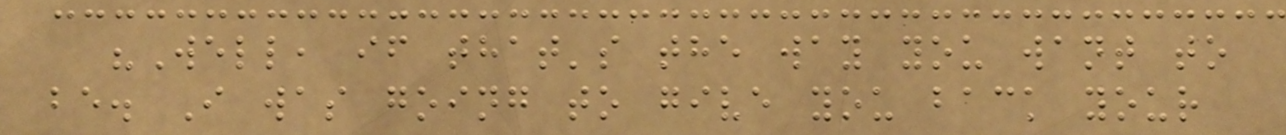"Well, if that's the way you want to
be. I was going to give you back your
